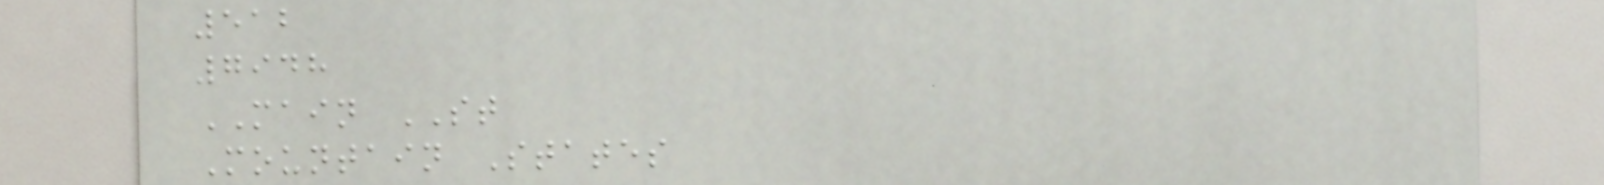512
7948
MAIN ST
Mountain States
